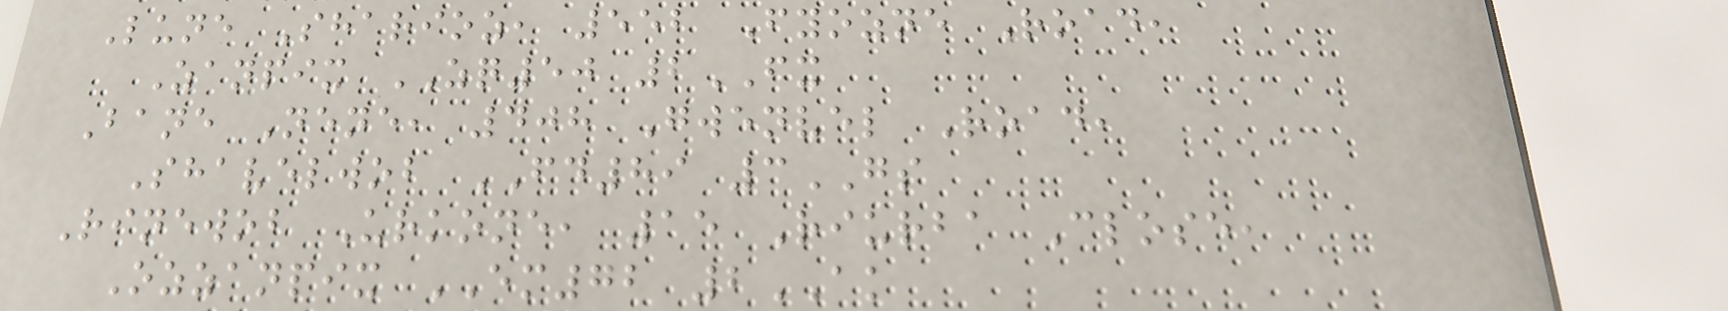Lune Sharioz, 552 Fyozne Road,
Zanpix ZQ50 2FX
Bane Nene, 408 Gwenvel Road,
Shavelwob FD89 3GS
Rinewob Urkone, 15 Riurba Close,
Ozzanpix EM72 2AK
